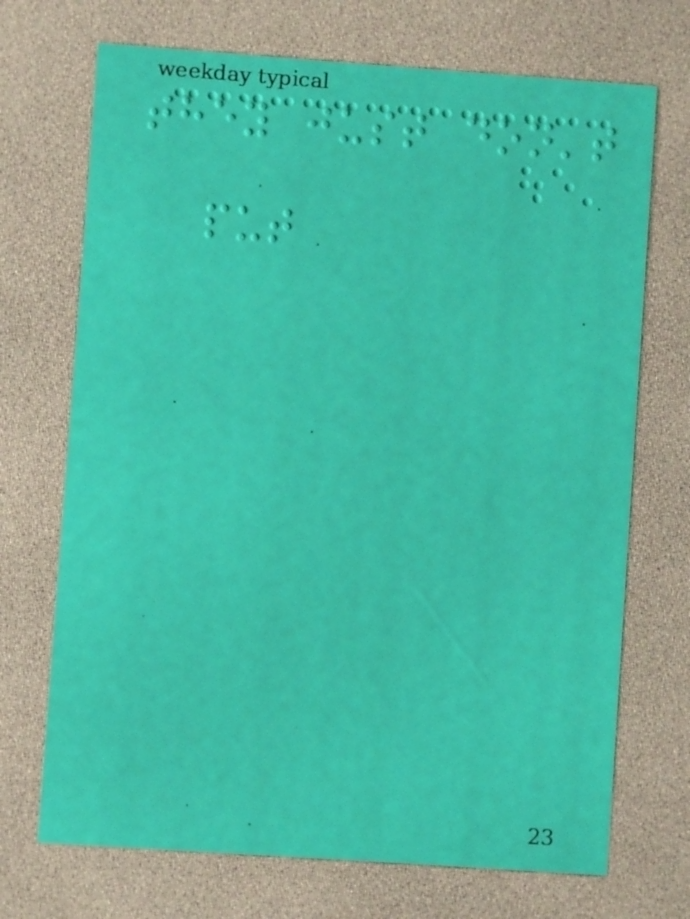they just don't
put
